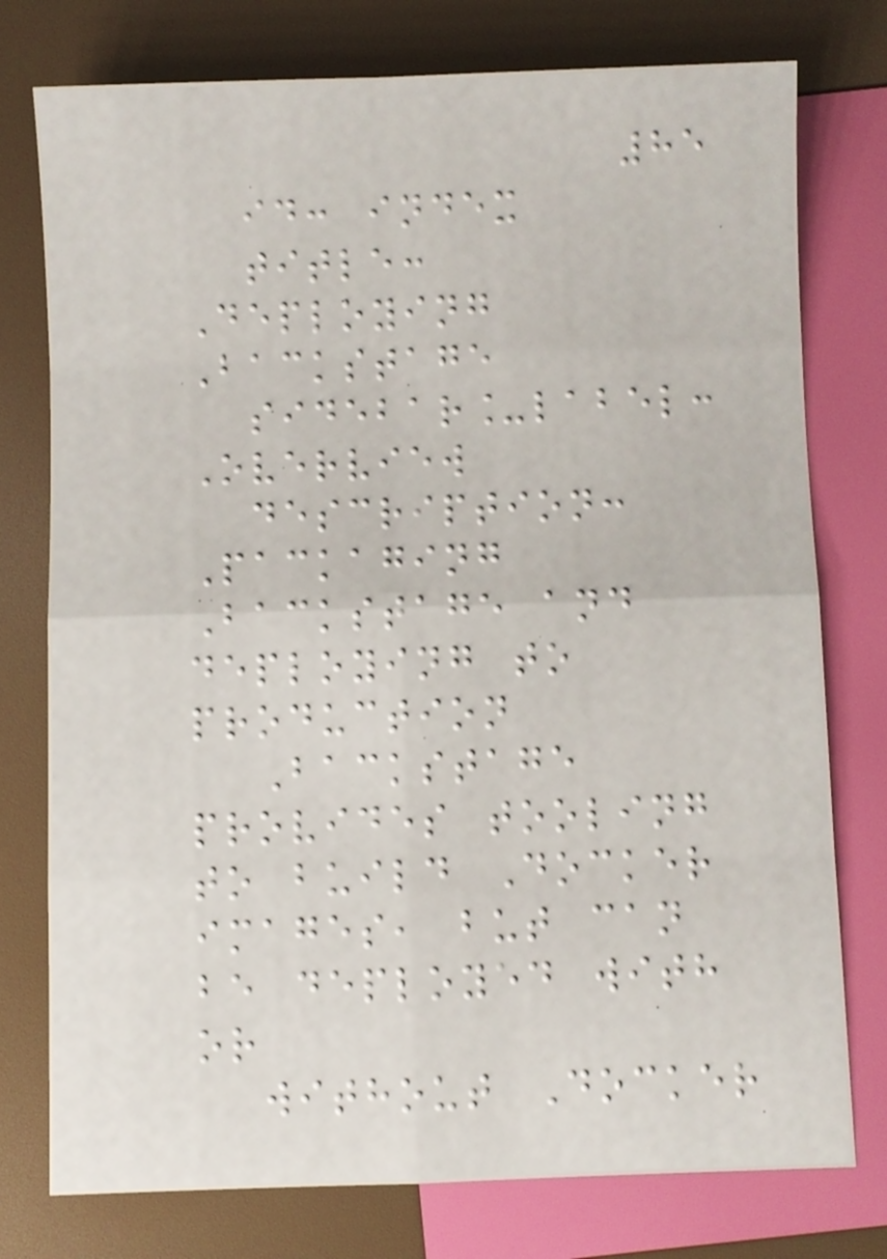85
id: index
title:
Deploying
Backstage
sidebar_label:
Overview
description:
Packaging
Backstage and
deploying to
production
Backstage
provides tooling
to build Docker
images, but can
be deployed with
or
without Docker
